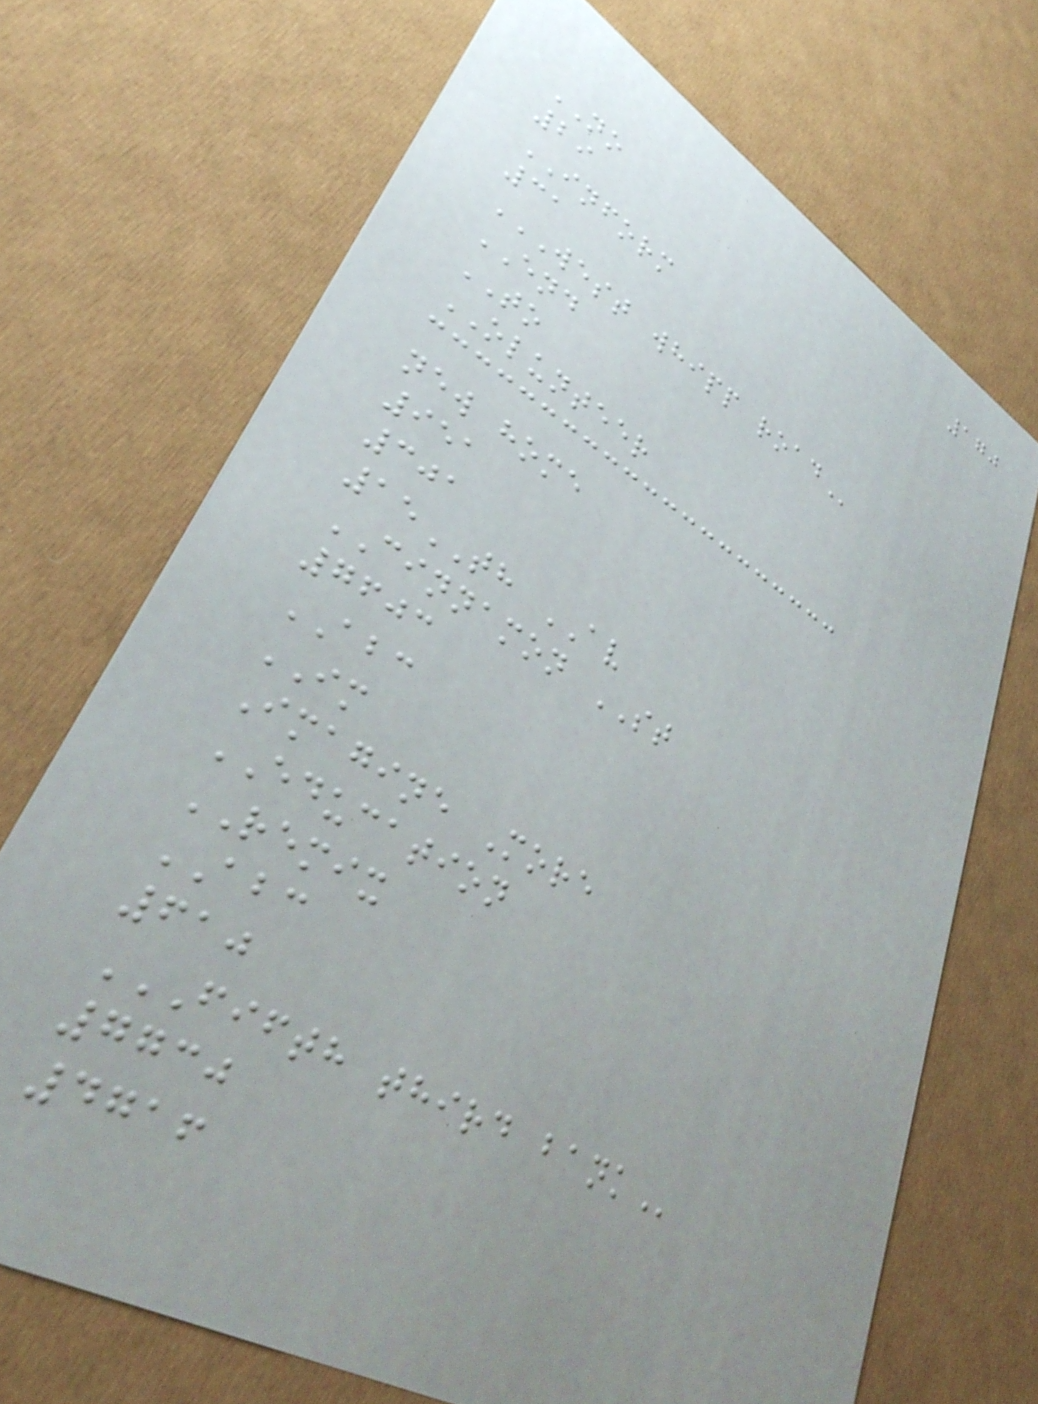170
NO
29
INFORM
31
WEST WHIPP ROAD
END
TO
OLUNTEER
new home
951
301
15TH AV
CINNAMON ST
7603
ABC
IM
Imagine More
EDUCATION
REMIX
ABC
610
FIFTH THIRD BANK
7730
4716
